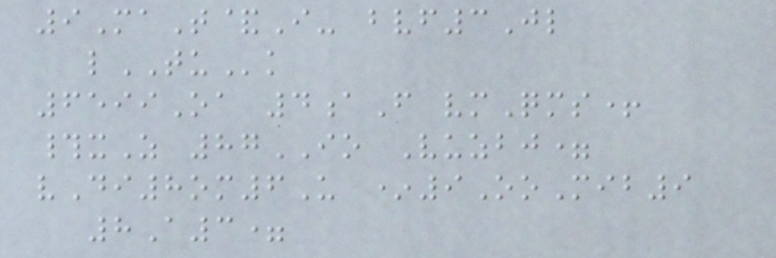9MaT&I- bvf3Jl
lTUk
6599Oa 4aF vmQms+
#xZ 87IO Vuzbj=
vDi8om6U *9OoMib9
8A3=
